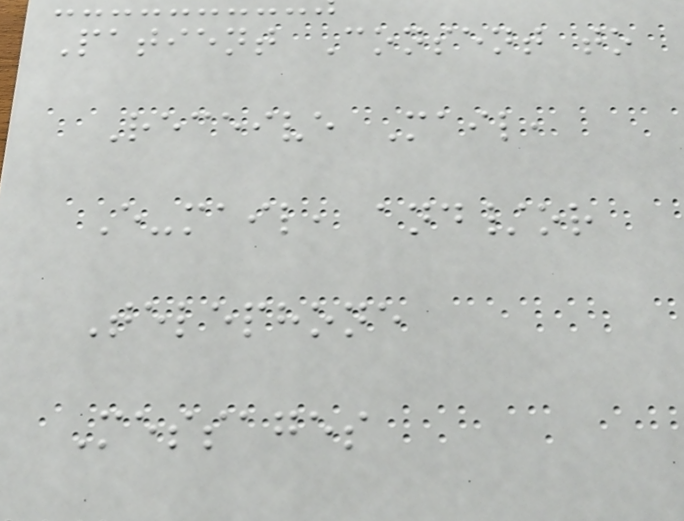Patient Consent to
Receive Mail,
E-mail, and/or
Telephone
Messages
